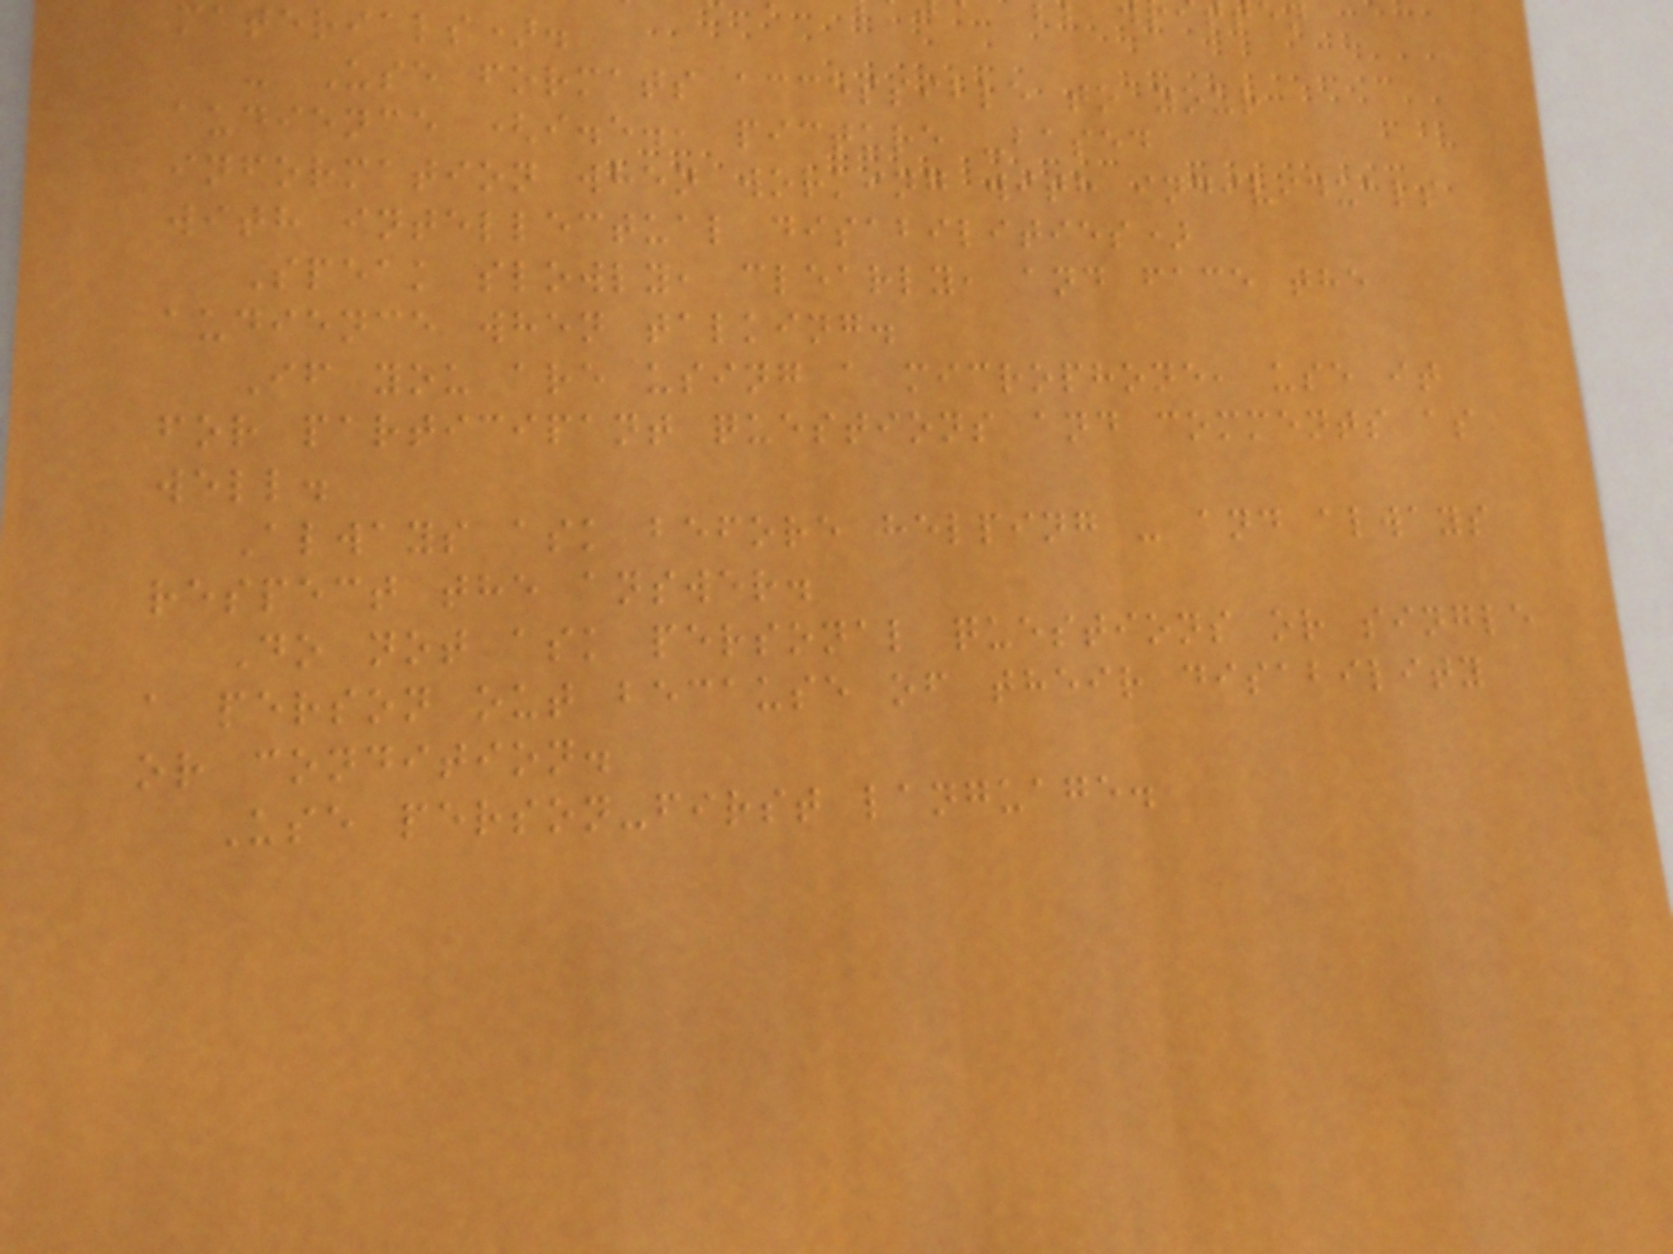materials).
- Use formats accessible to your
audience (i.e., picture -based
information when working with individuals
with intellectual disabilities)
Speak slowly, clearly, and face the
audience when talking.
If you are using a microphone, use it
for participant questions and comments as
well.
Always ask before helping - and always
respect the answer.
Do not ask personal questions or single
a person out because of their disability
or condition.
Use person-first language.
